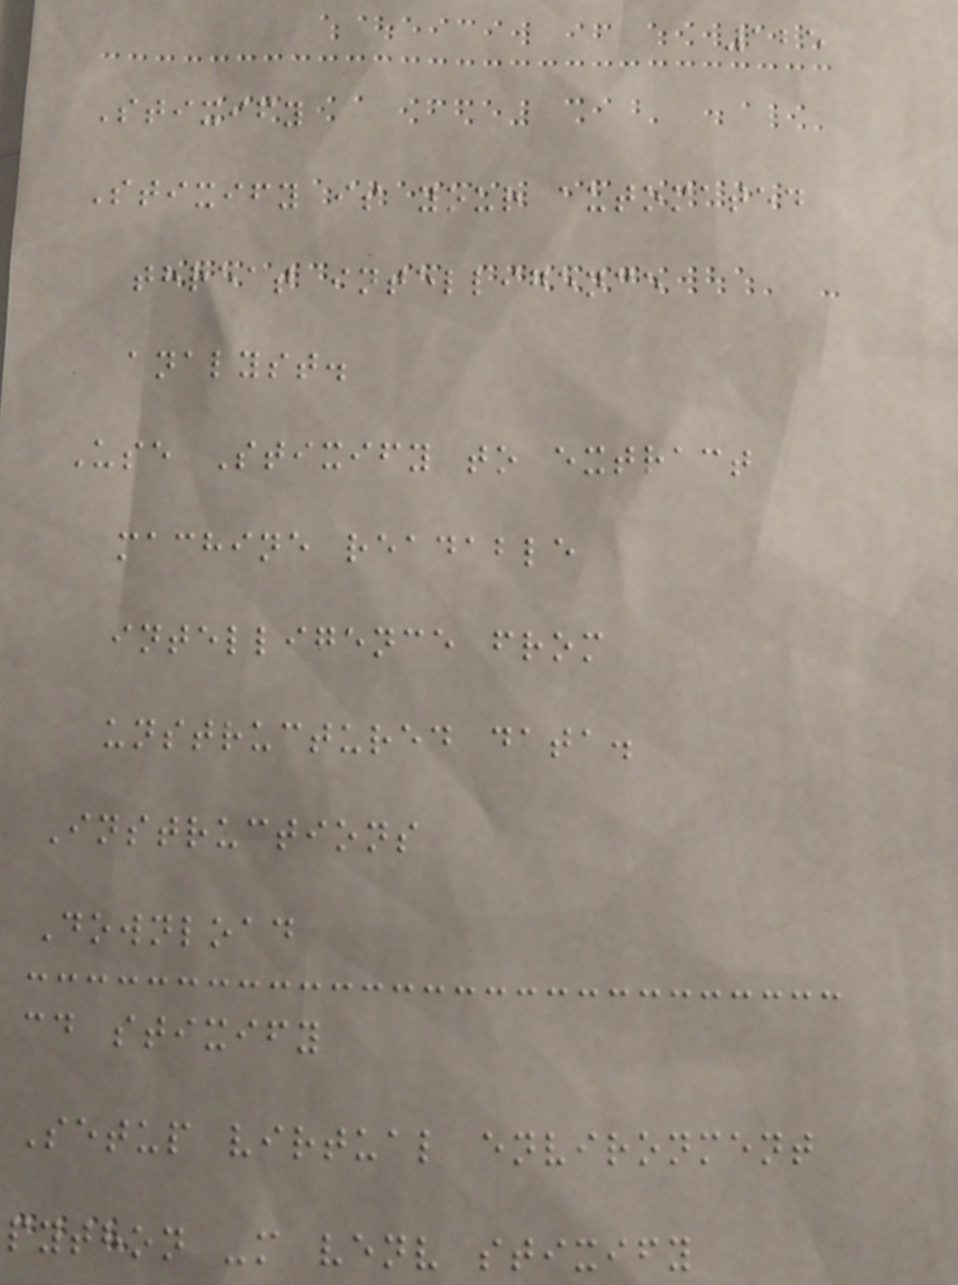125
Stixify
Stixify is your automated
threat intelligence
analyst.
Use Stixify to extract
machine readable
intelligence from
unstructured data.
Instructions
Download
cd stixify
Setup virtual environment
python -m venv stixify
